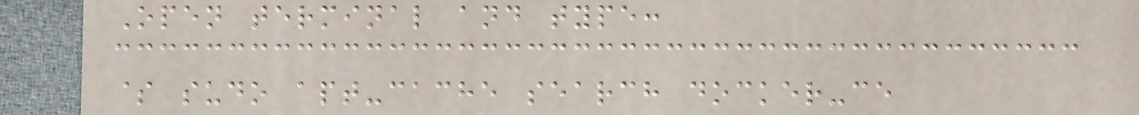Open terminal and type:
$ sudo apt-cache search docker-ce
